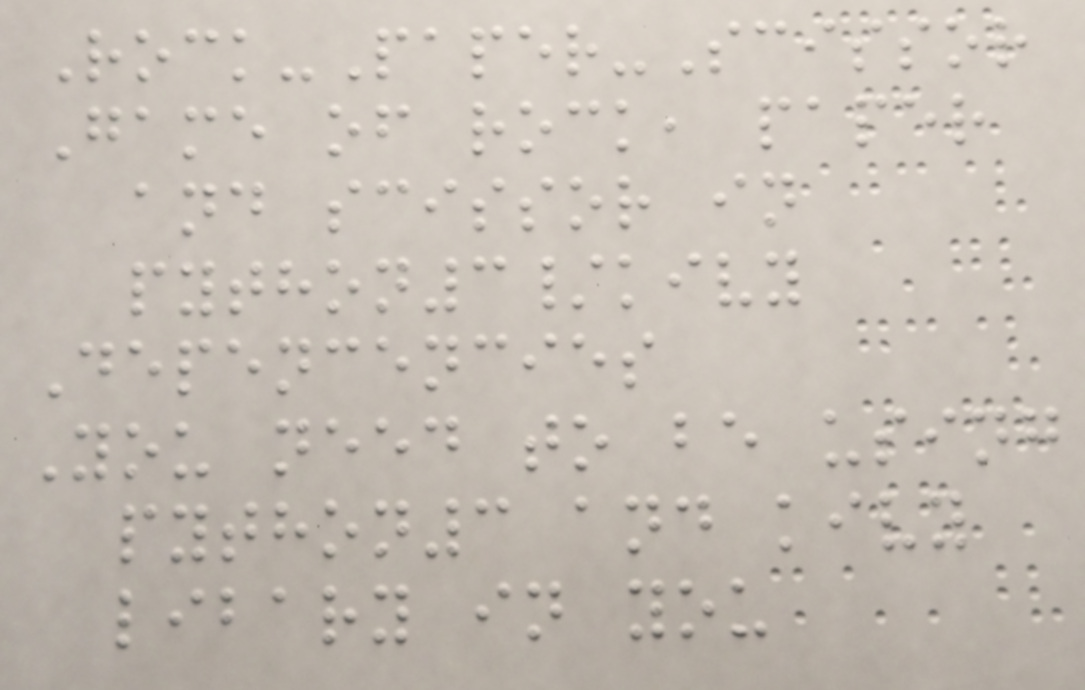Rock-Paper-Scissor
Game of rock, paper
and scissor in
python3/kivy
Depencencies
You need to be using
python3 and kivy
libary in you
